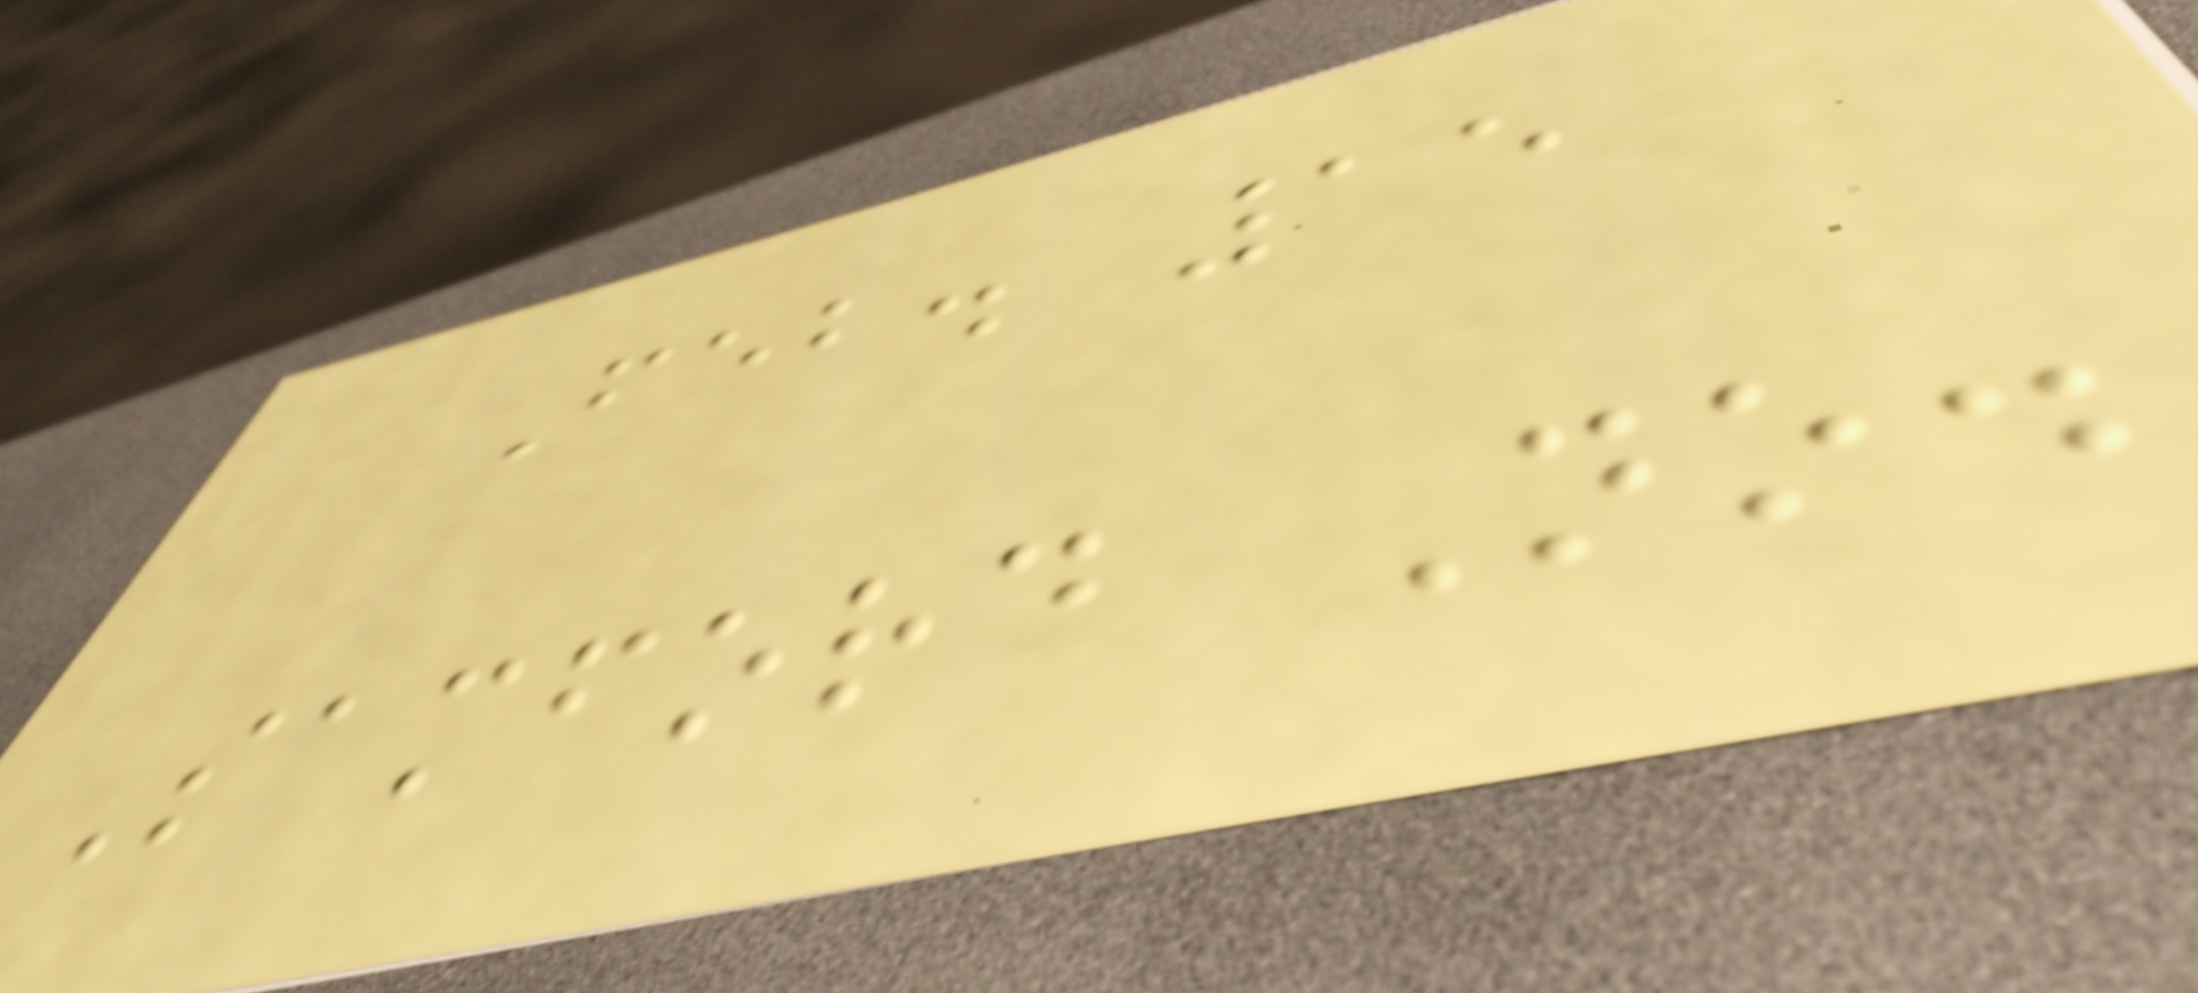Feb. 15
Samford No.
